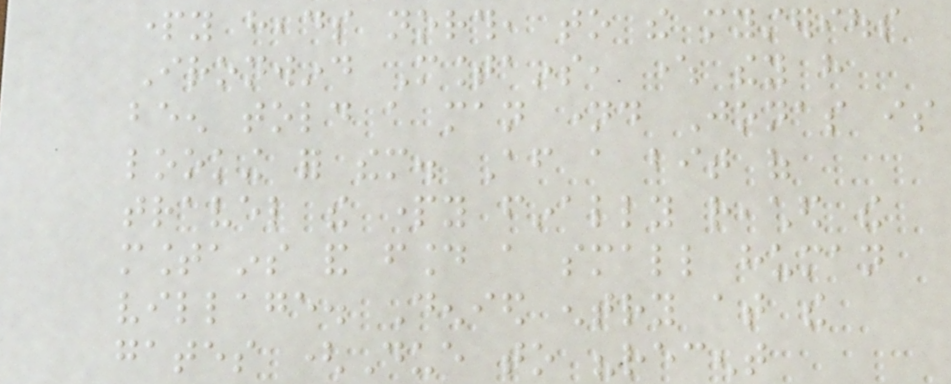party heads north, to the mysterious
Ironwind Mountains, where they have
been told a man named Jonas is
looking for them. After a bit of
travel the party finally reached the
mountains and found a small human
village. Denied entry at the
gates (Due to "recent
